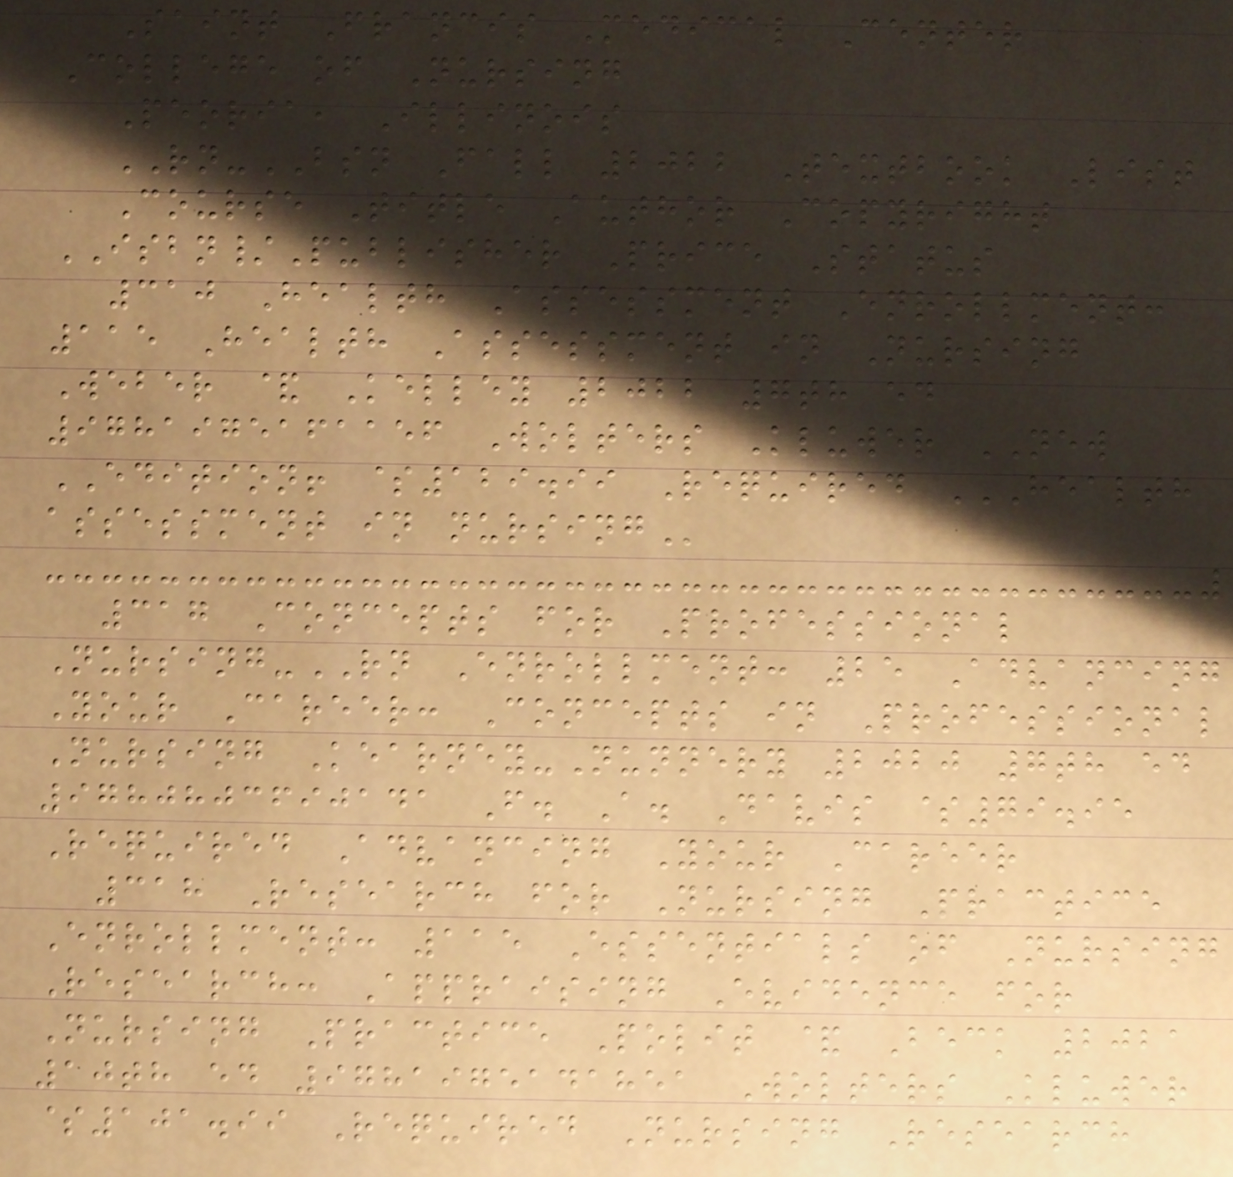Saint Francis Medical Center
College of Nursing
Peoria, Illinois
RN-BSN Fall 2022 Textbook List
Course Title Author Copyright
ISBN/Publisher Price Status
310 Health Assessment Enrollment:
115 Health Assessment in Nursing
Weber & Kelley 2022 7th ed
9781975161156 Wolters Kluwer NEW
EDITION! $129.99 Required HEALTH
ASSESSMENT IN NURSING
317 Concepts for Professional
Nursing-RN Enrollment: 25 Advancing
Your Career: Concepts in Professional
Nursing Kearney-Nunnery 2020 7th ed
9780803690141 F. A. Davis $79.95
Required Advancing Your Career
318 Research for Nursing Practice
Enrollment: 115 Essentials of Nursing
Research: Appraising Evidence for
Nursing Practice Polit & Beck 2021
10th ed 9781975141851 Wolters Kluwer
$101.99 Required Nursing Research
